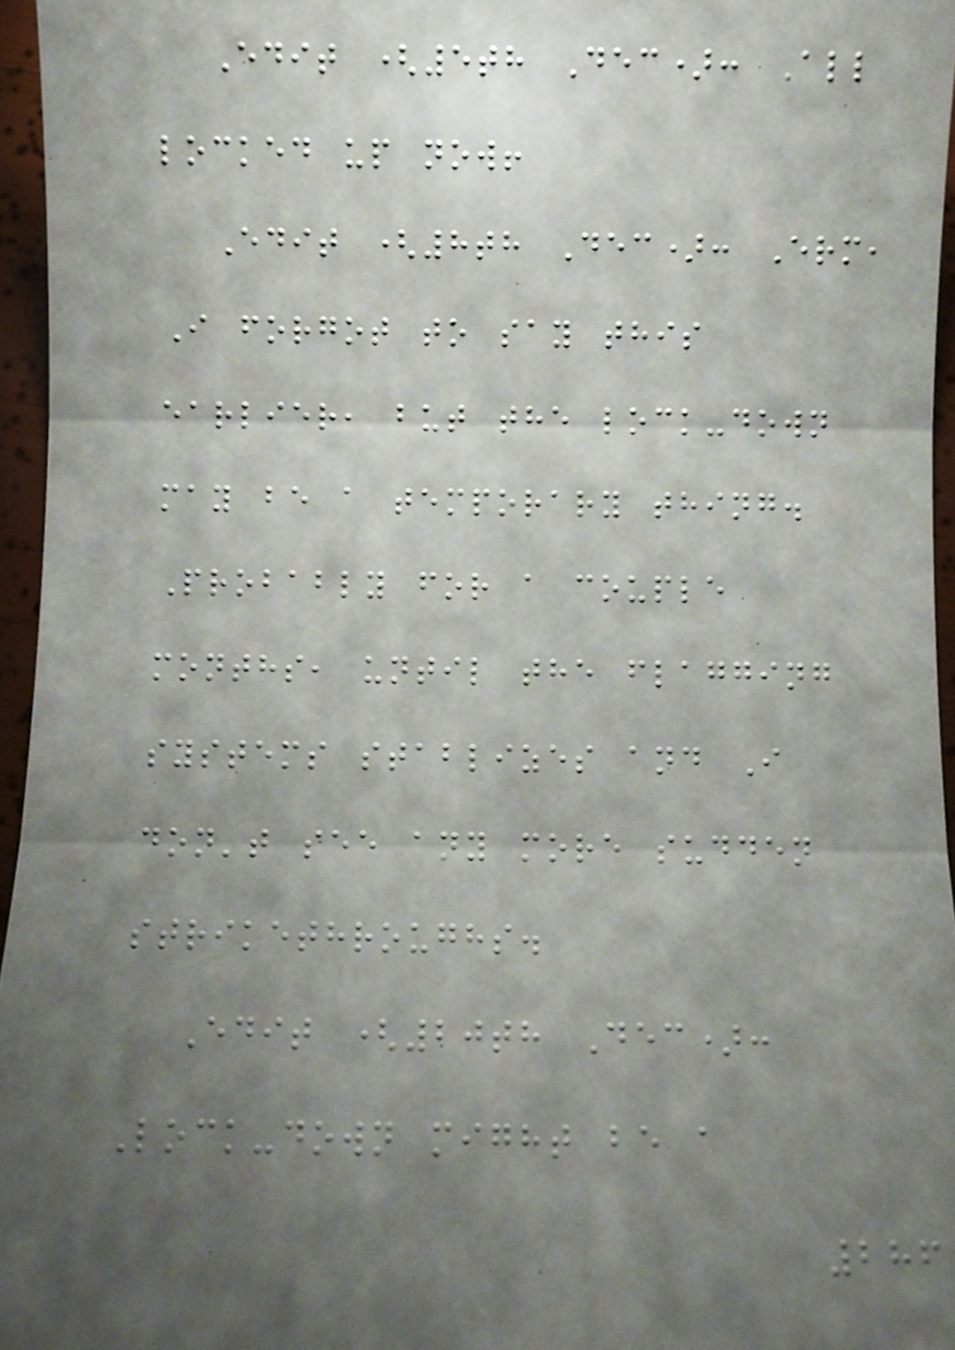Edit (5th Dec): All
locked up now!
Edit (8th Dec): Erm,
I forgot to say this
earlier, but the lock-down
may be a temporary thing.
Probably for a couple
months, until the flagging
systems stablizes and I
don't see any more sudden
strikethroughs.
Edit (20th Dec):
Lock-down might be a
286
